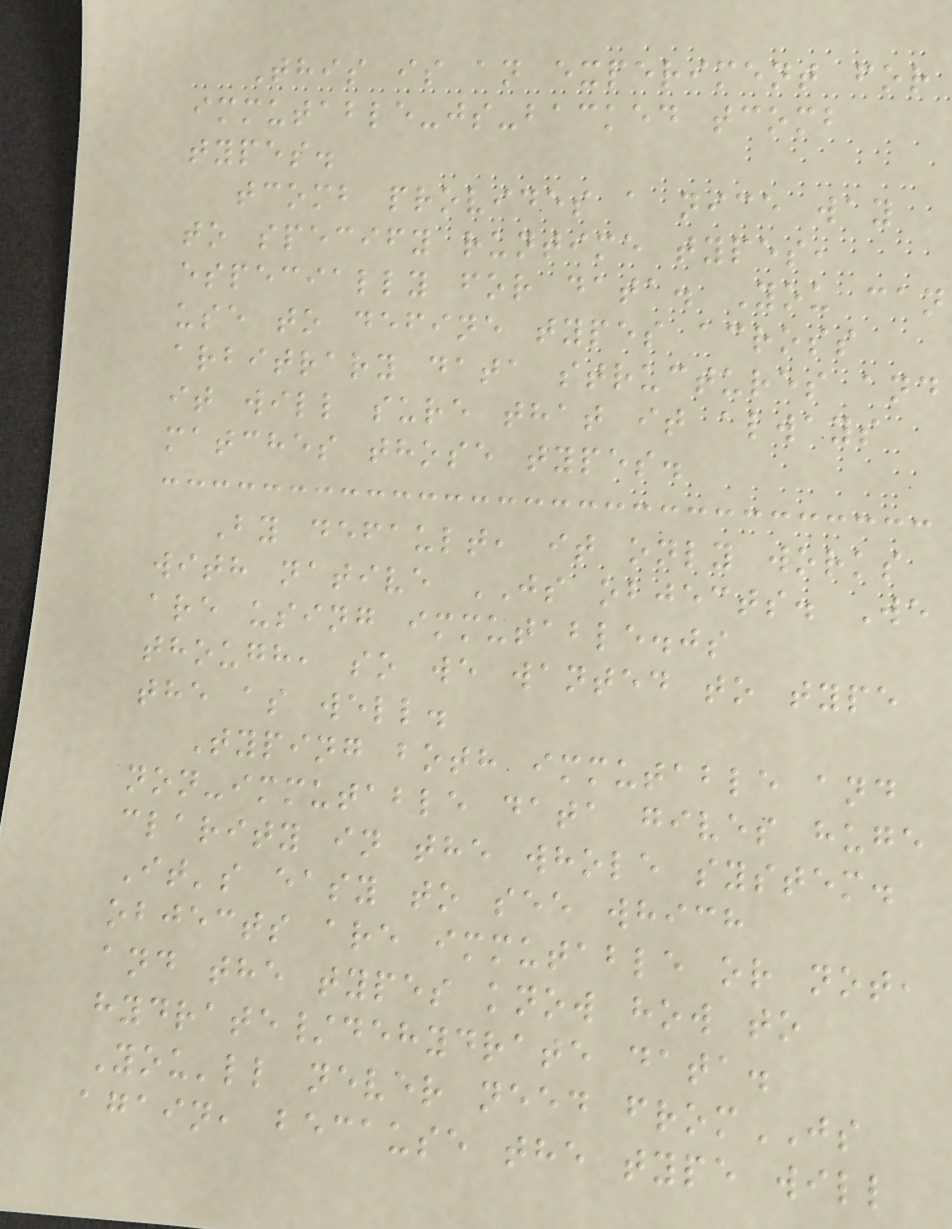This is an experiment for
immutable-js-backed tcomb
types.
tcomb provides a nice way
to specify runtime types,
especially for data. You can
use to define types across
arbitrary data structures and
it will sure that it always
matches those types.
By default, it only works
with native JS objects. We
are using immutable.js
though, so we wanted to type
the as well.
Typing both immutable and
non-immutable data gives huge
clarity in the whole system.
It's easy to see which
objects are immutable or not,
and the types know how to
hydrate/dehydrate data.
You'll never need fromJS
again, because the type will
